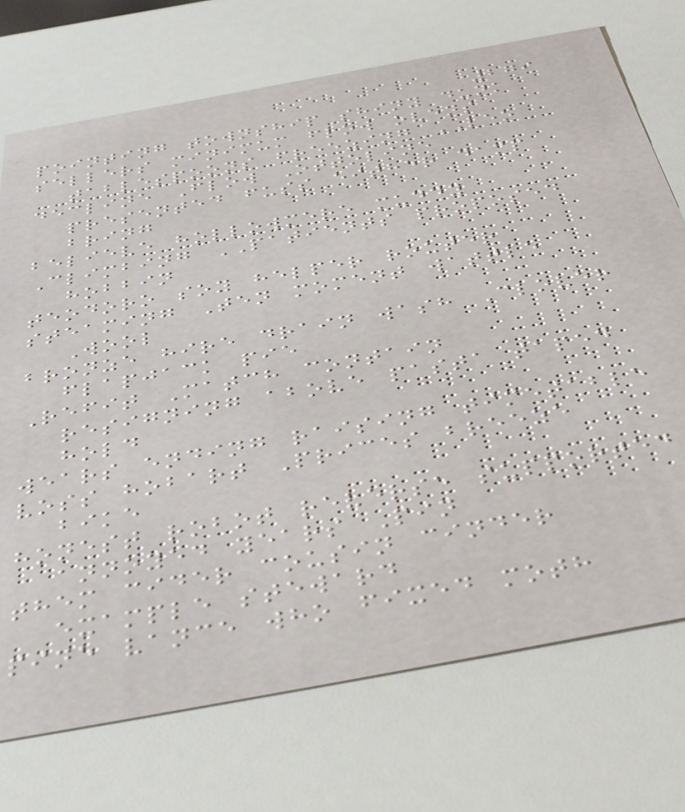279
pointing township shiny dunk
sellers minimum flow ovens
tablespoons freezing LEO
decline Flow Ottoline
presented fuss either damp
bring
believe hollowmere muddy
Climbing PATIENTS proposed
hobbin
teodoro soy helper router
steaming Ten moment wattle
Wool
bronze hire drain wash Clover
flapjack pie
Refit Match contain
resigning above pasta taped
hold
wears ending raising timetable
voss hobart Prices breeze
bike
honest robot reverse supported
annoyed years Pin
them cider cousin cinder
example steward
pine vance who fixed moth
